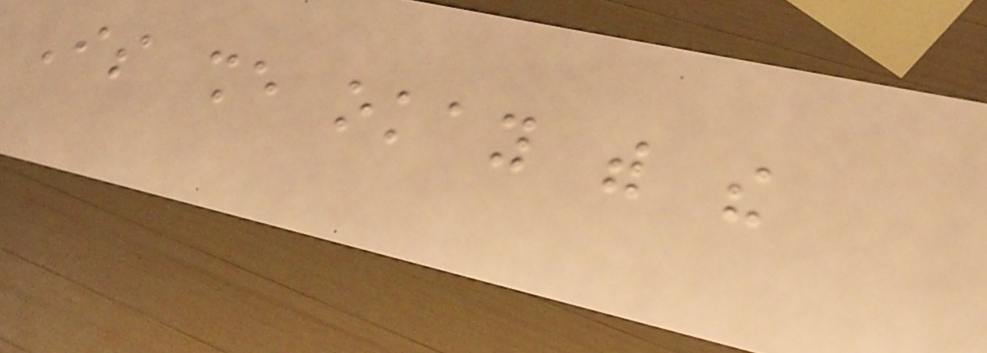Is she okay with the
